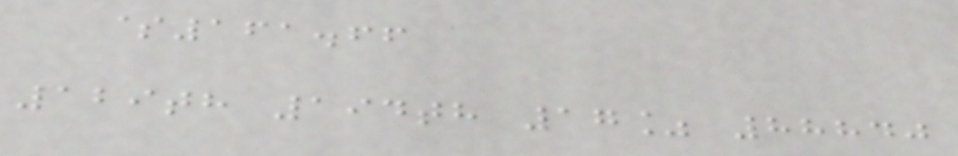$161.66
129th 194th 17% 88840
